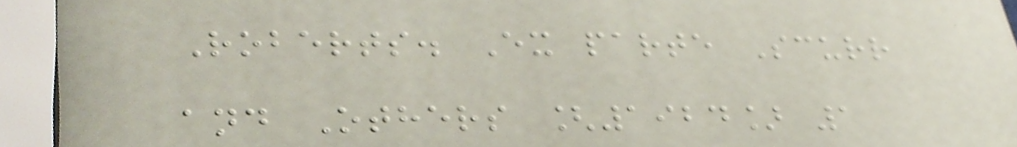Roberts. Ex parte Scurr
and Others [1924] 1
